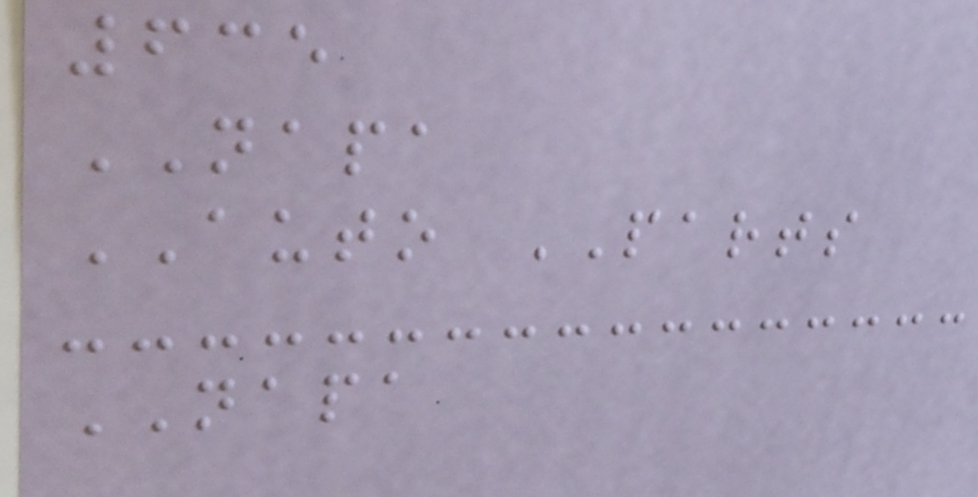635
NAPA
AUTO PARTS
NAPA
